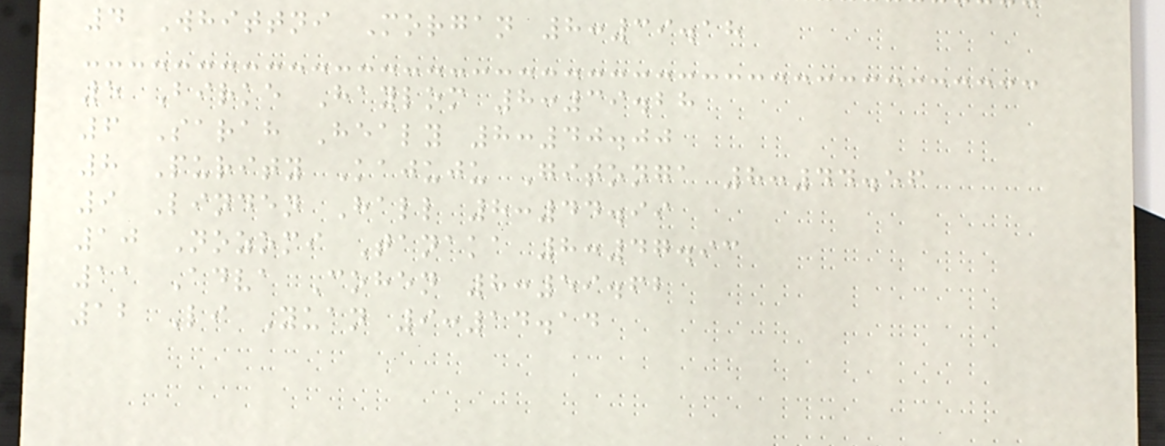4 Whittni Morgan 8:39.18
5 Birke Haylom 8:39.28
6 Sarah Healy 8:40.00
8 Purity Kajuju Gitonga 8:44.56
9 Linden Hall 8:44.99
10 Nozomi Tanaka 8:47.93
11 Adva Cohen 8:59.62
12 Li Yuan 9:14.14
